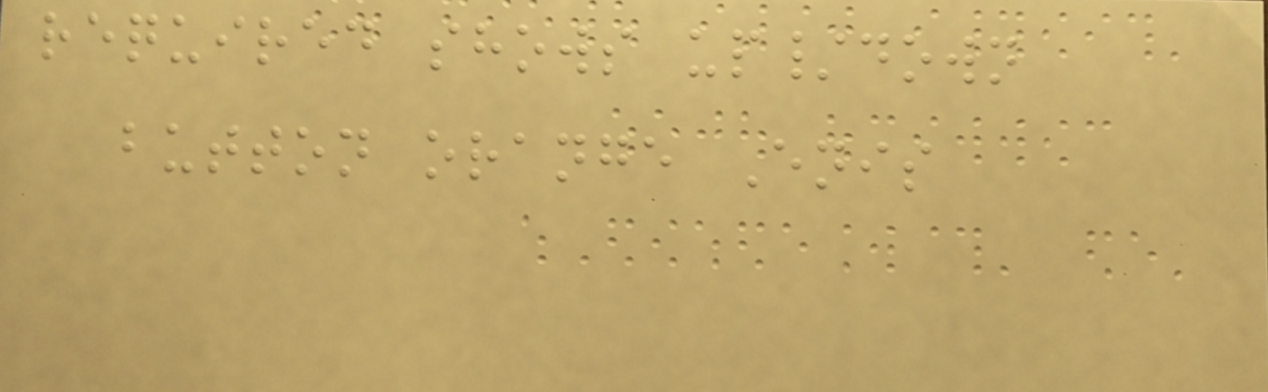required shows up/down
button orange Enis
